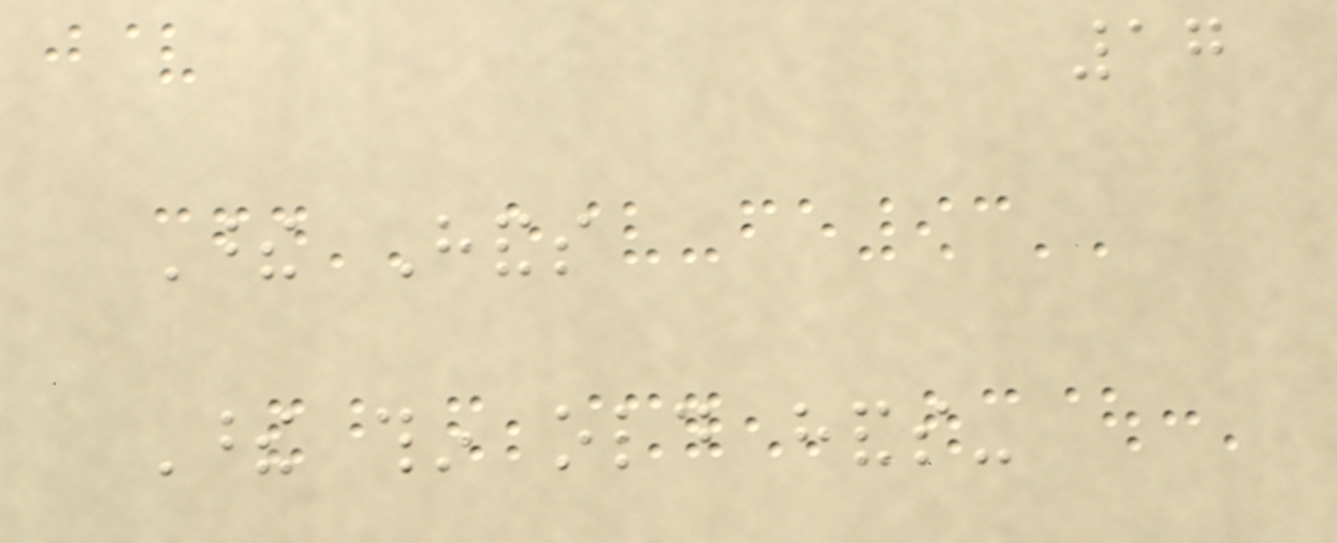17
These Hands
These thin old hands-
